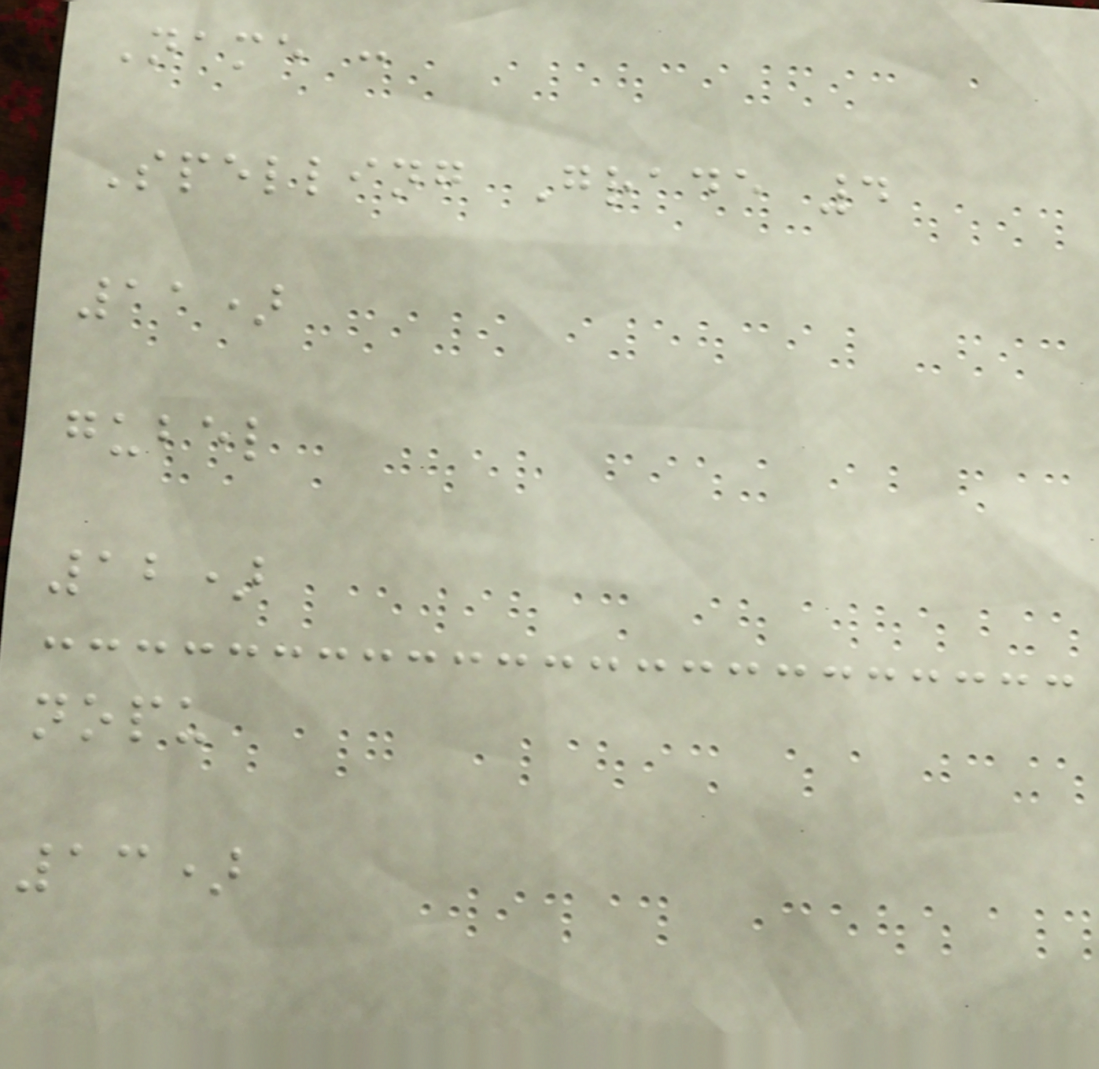Name :
Spelling Grade 4
11)
gubel
12)
nopu
13)
